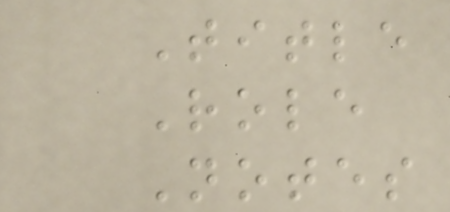Title
Role
Notes
